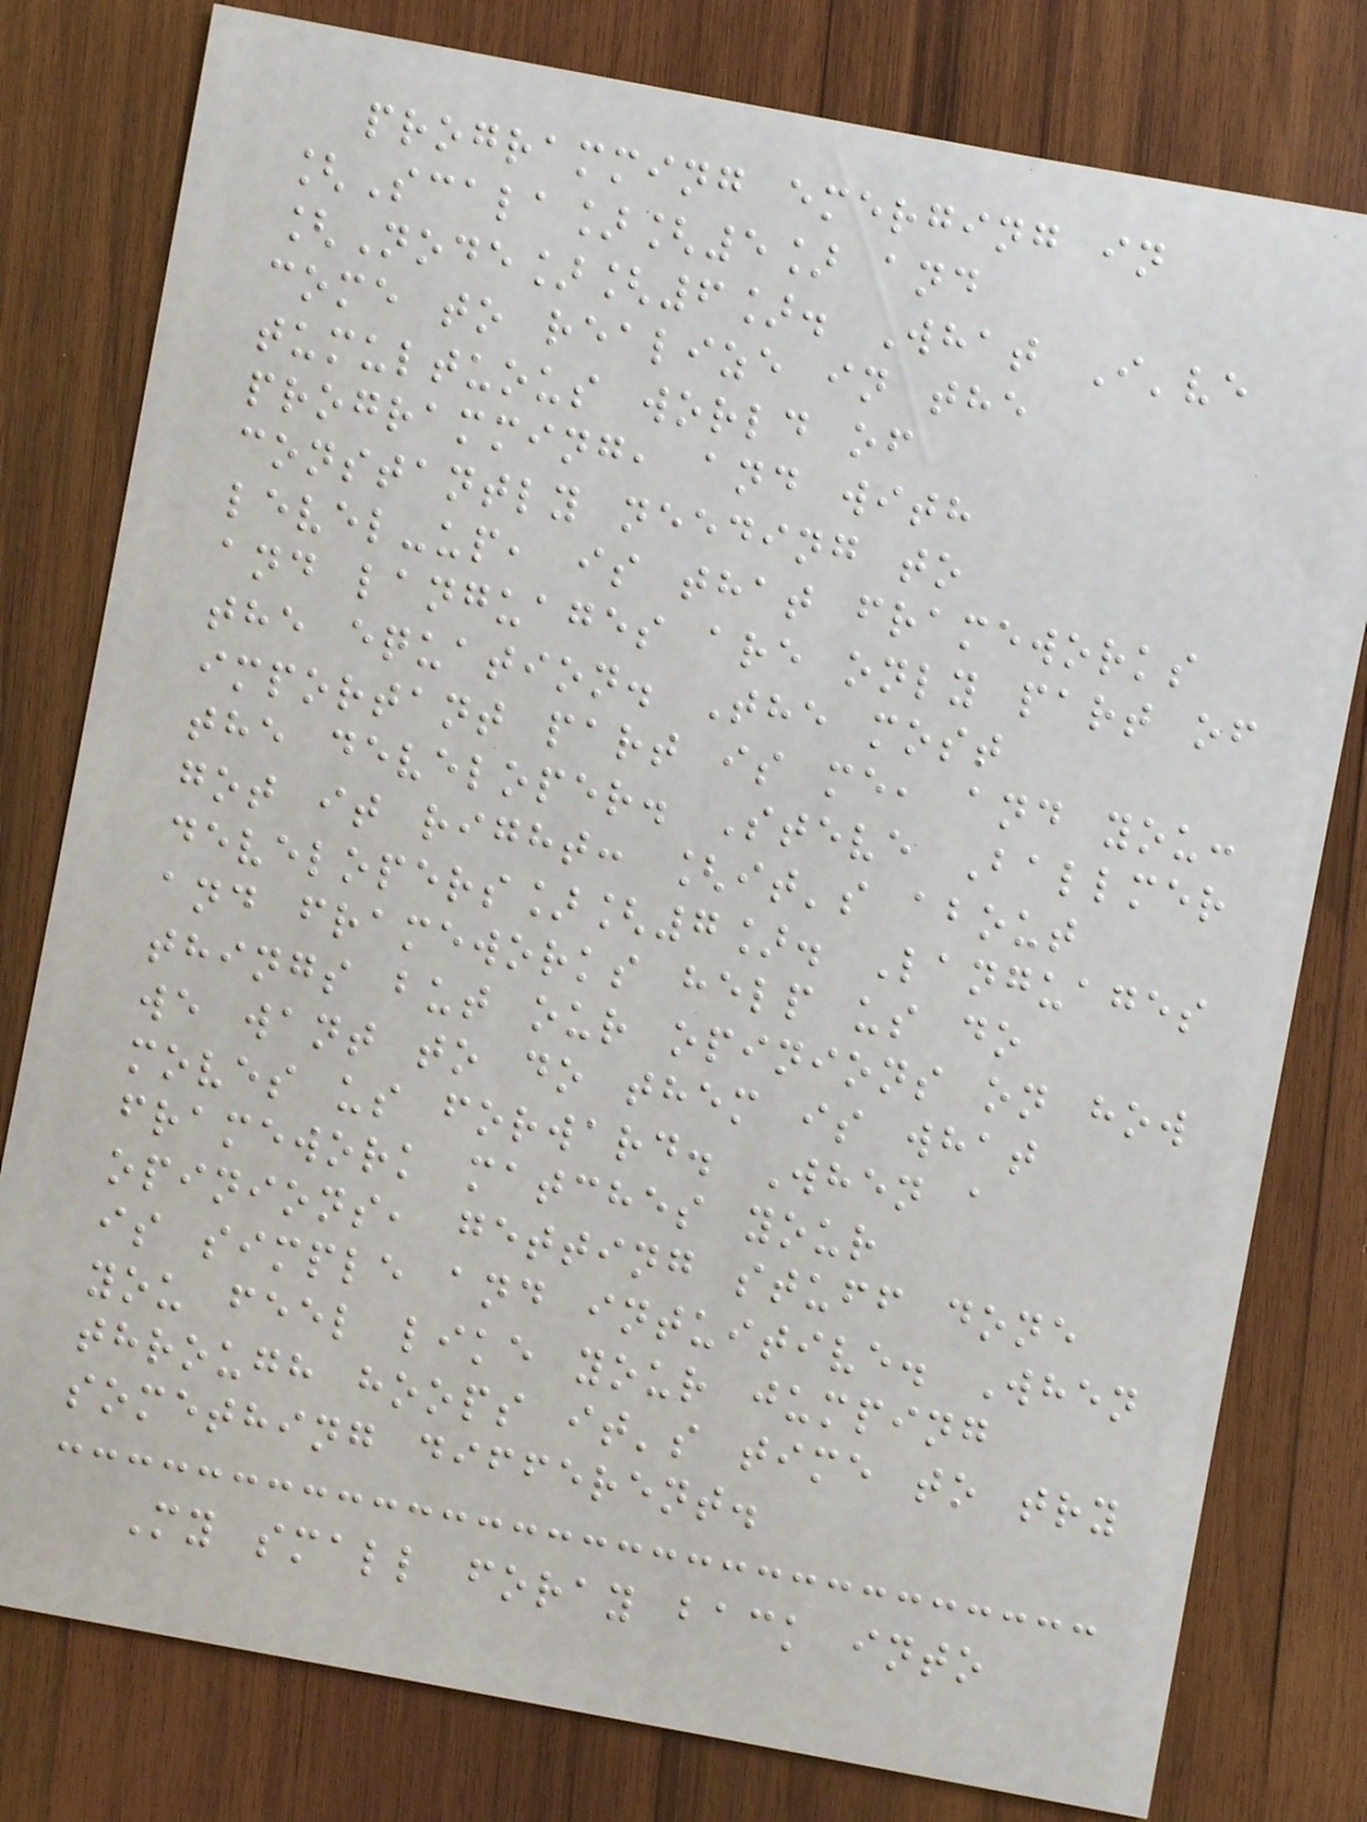programming emerging in
[Scala][5] and
[Node][6]. What I've
come to realize in the
tumultuous world of
programming, and with
constantly needing to
level-up, is that frameworks
and languages are only part of
the equation. The most
important part is me, and you:
the developer. Steve Ballmer
got it right: [it's about
developers][7]. Languages
and frameworks help us do
things but our opinions on how
we want to do them is what
moves us forward. When a
framework matches your
opinions, getting stuff done
is simple and intuitive. When
you feel like your jumping
through hoops it's time to try
something different.
My small foray back into
